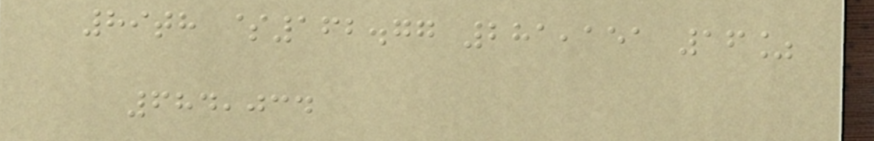89th $162.77 281,151 16%
684,034
